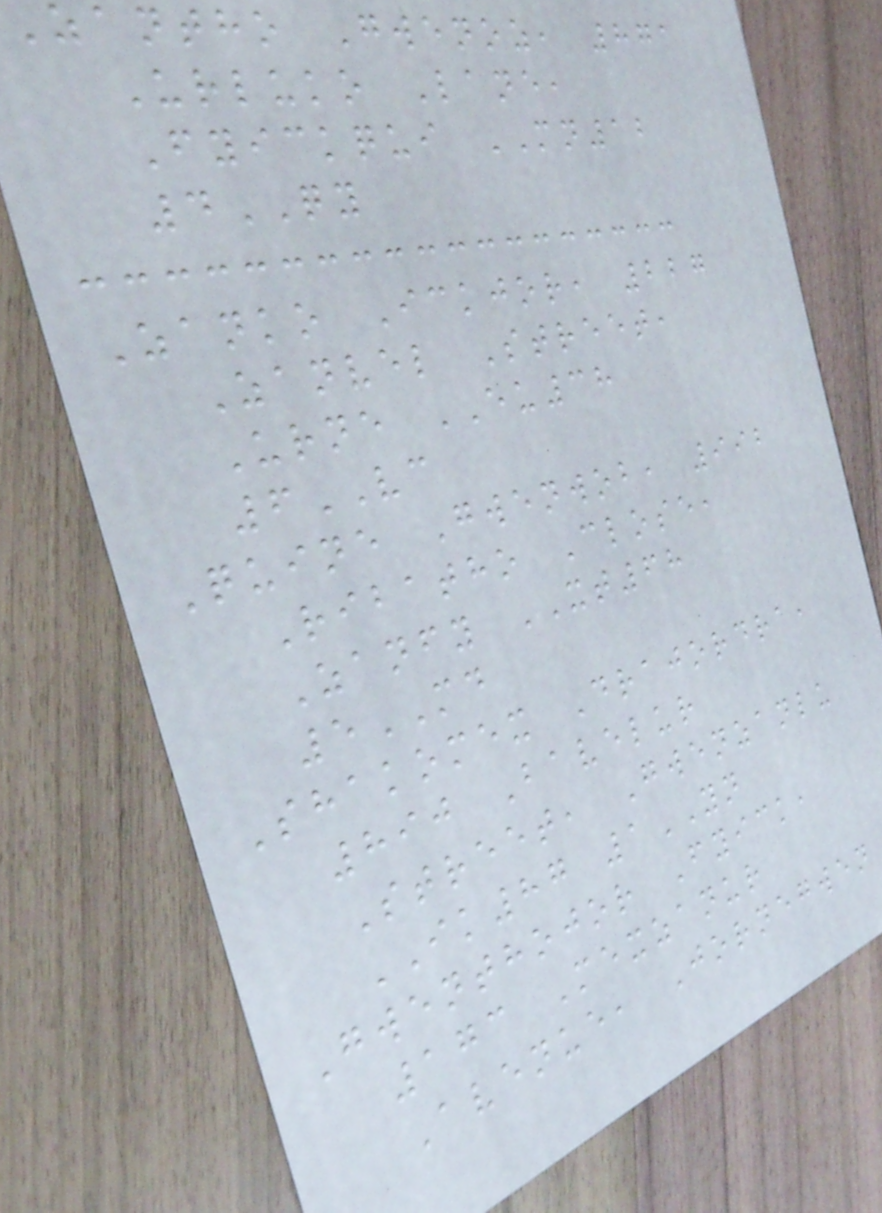Zantho Gwenoz, 871
Urluko Lane,
Fyickqui MN12
4QY
Zanko Ickjor, 227
Zanvel Street,
Urne EU38
6VC
Quine Gwenwob, 992
Ribatho Close,
Zanfy XT68
5MD
Shakomex Drajordra,
890 Bavelur
Street, Gwenzanlu
IK87 1YN
Gwenthojor Fyick,
173 Mexzanur
Avenue, Jornegwen
